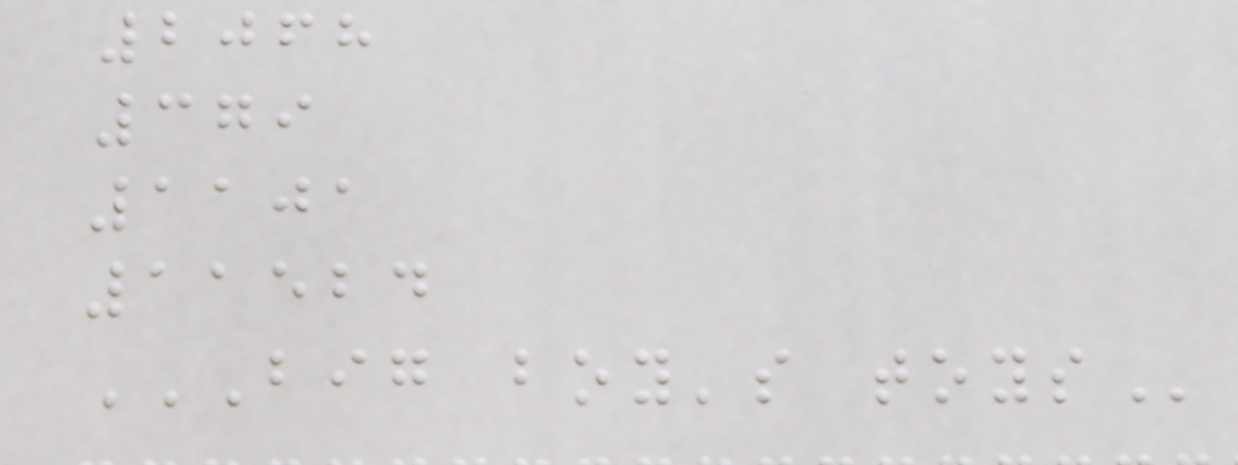2068
379
1101
11524
BIG BOY'S TOYS
